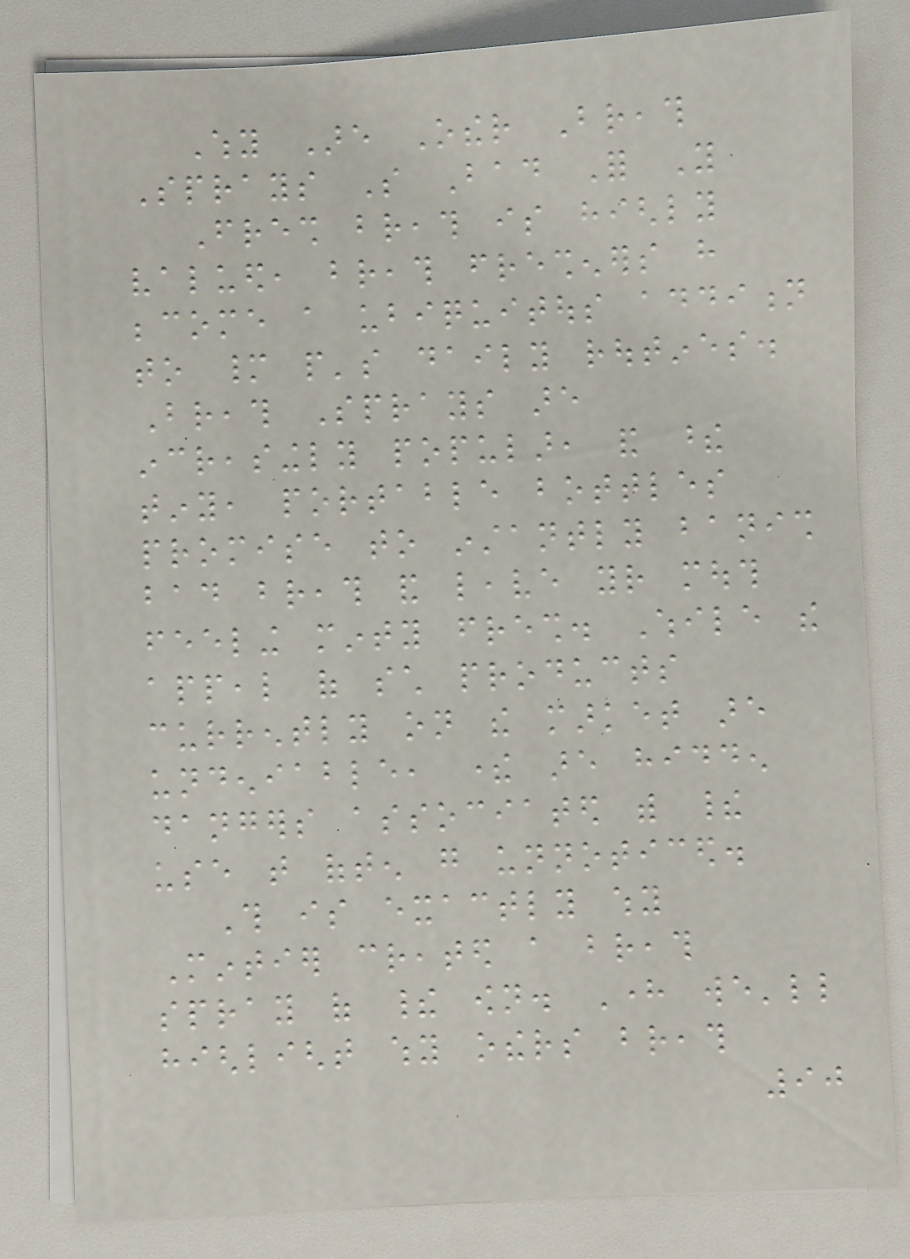Why Are Other Breath
Sprays So Bad For You
Fresh breath is highly
valued, breath fresheners have
become a ubiquitous addition
to many people's daily routines.
Breath Sprays are
increasingly popular, and these
tiny, portable bottles
promise to instantly banish
bad breath and leave your mouth
feeling minty fresh. While the
appeal of such products
currently on the market are
undeniable, there are hidden
dangers associated with their
use that often go unnoticed.
This is exactly why
Mintier created a breath
spray of their own. Here we'll
highlight why others breath
90
